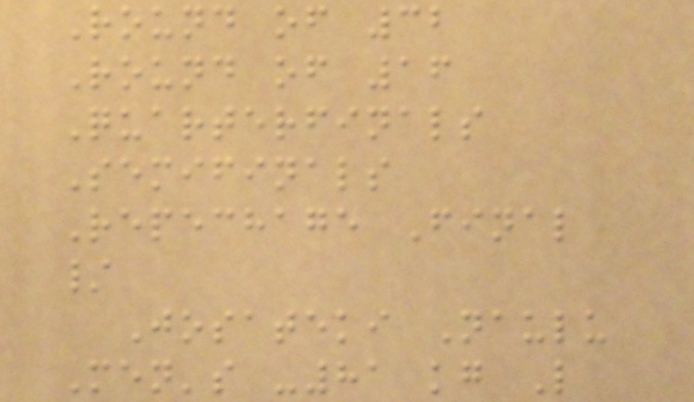Round of 32
Round of 16
Quarterfinals
Semifinals
Repechage Final
/
Josateki Naulu
Men's -81 kg L
